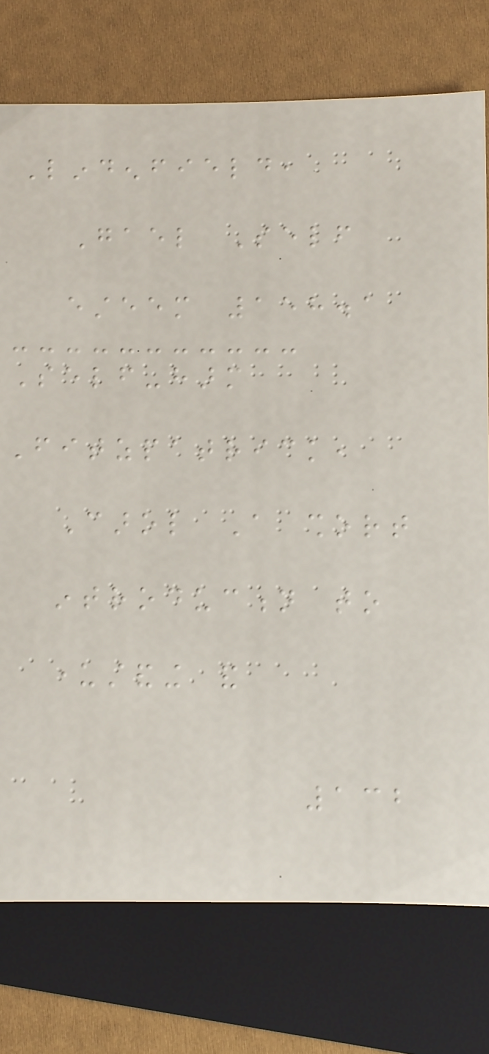Lindenfield,
Gael Self
esteem 158.1
Self-harm
Fitzpatrick,
Carol A short
introduction to
understanding and
132
